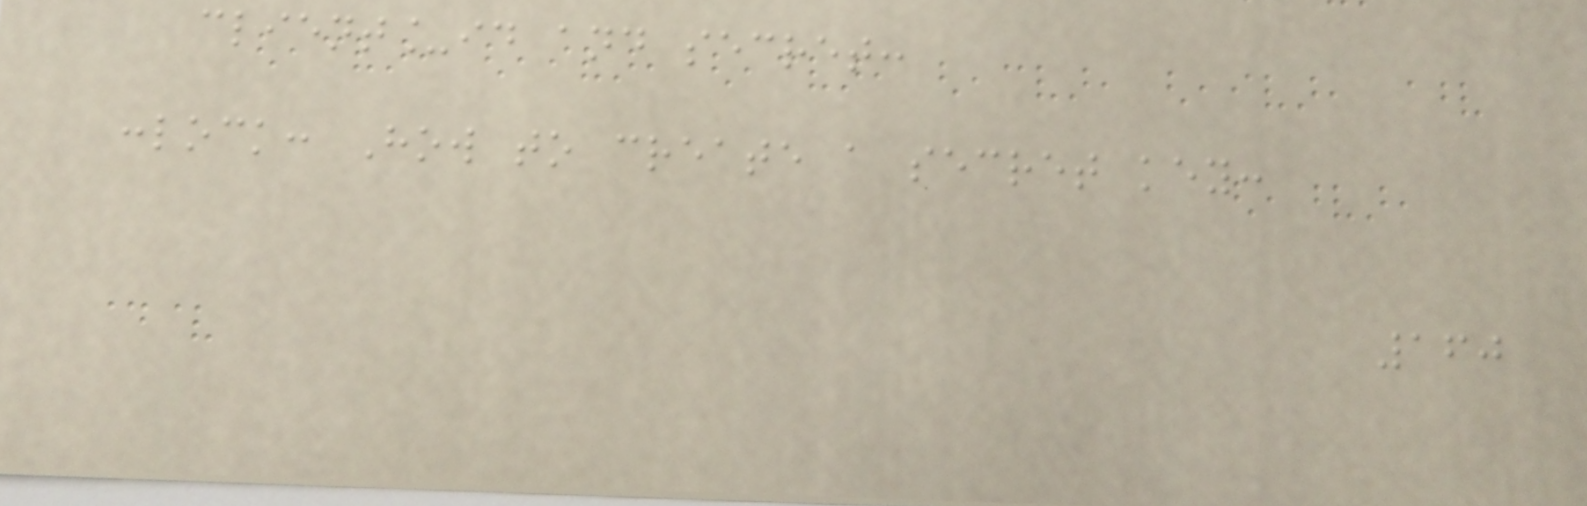client_id and secret:
:lock: How to create a secret key:
160
